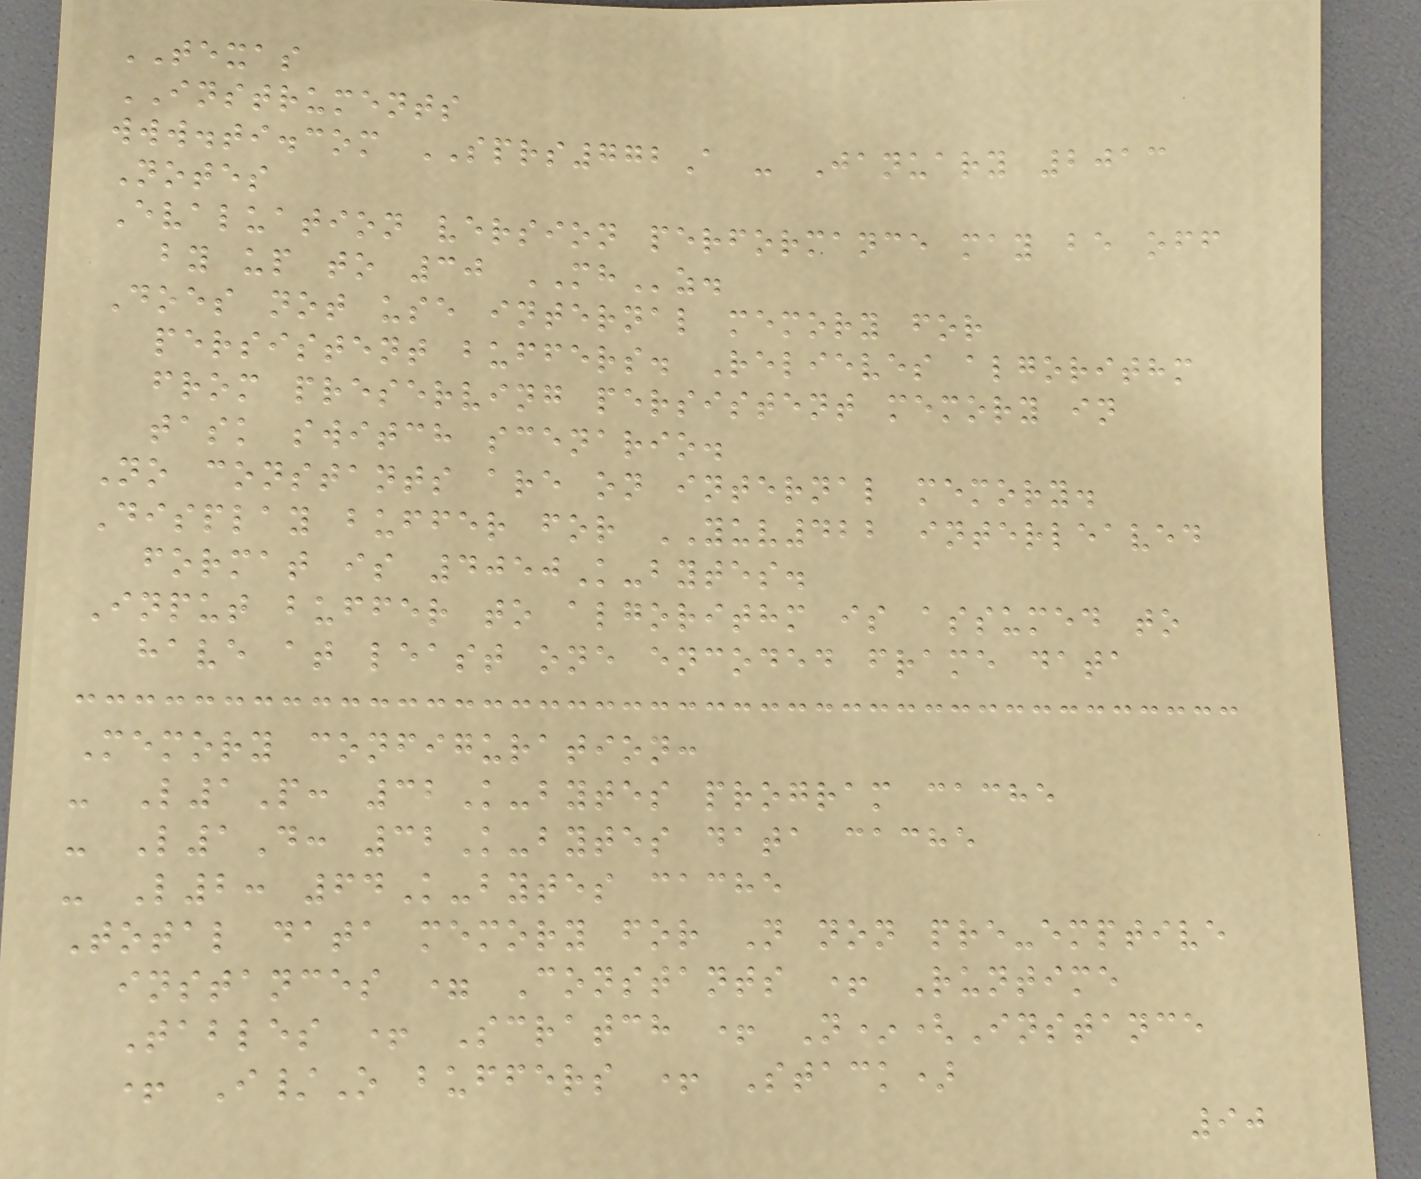TEXAS
INSTRUMENTS
www.ti.com SPRS772A - January 2013
Notes
Evaluation version performance may be off
by up to 30 MHz.
Does not use internal memory for
persistent buffers. Relieves algorithm
from preserving persistent memory in
task switch scenario.
No constants are on internal memory.
Display buffer for YUV422 interleaved
format is 4050K-bytes.
Input buffer to algorithm is assumed to
have at least one encoded frame data
Memory configuration:
- L1P: 32K-bytes program cache
- L1D: 32K-bytes data cache
- L2: 64K-bytes cache
Total data memory for N non pre-emptive
instances = Constants + Runtime
Tables + Scratch + N*(Instance
+ I/O buffers + Stack)
90
